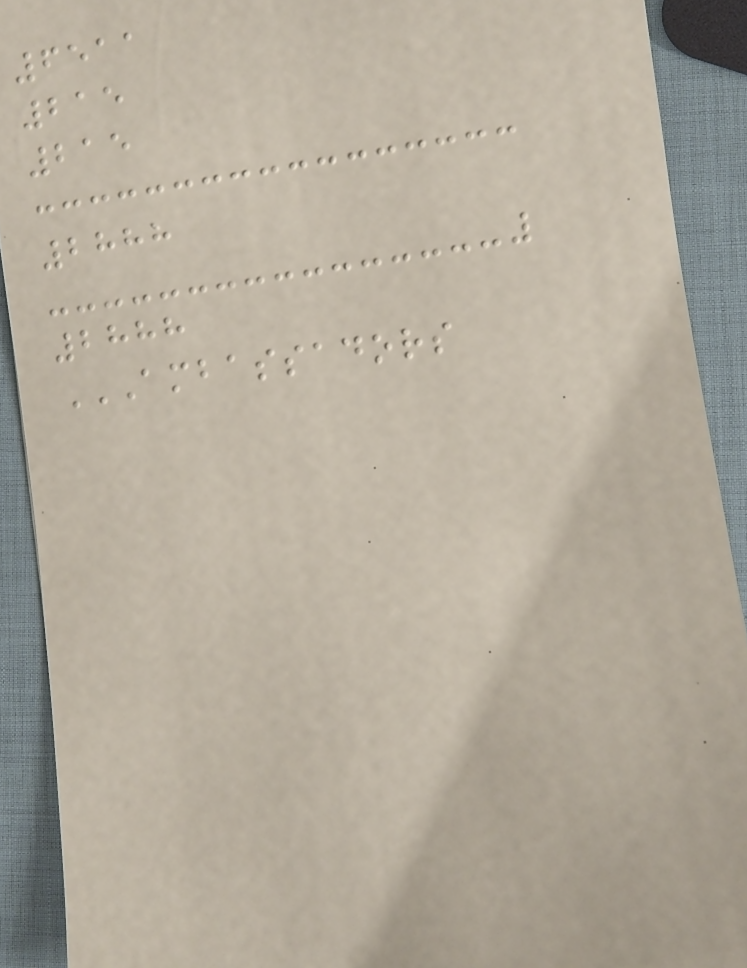6511
215
215
2888
2888
AMBASSADORS
